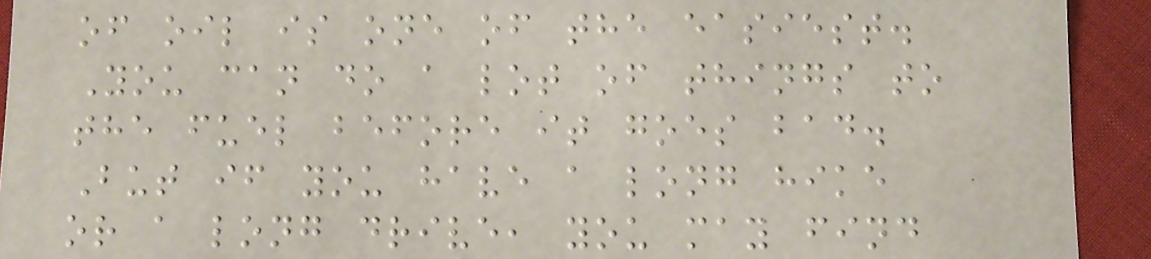of oil is one of the easiest.
You can do a lot of things to
the fuel before it goes bad.
But if you have a long hike
or a long drive, you may find
